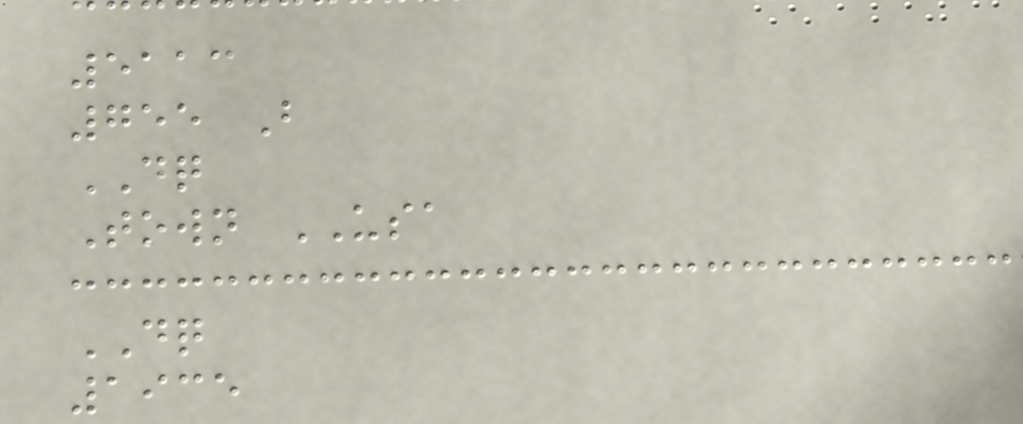5113
755 B
DQ
Town USA
DQ
1935
